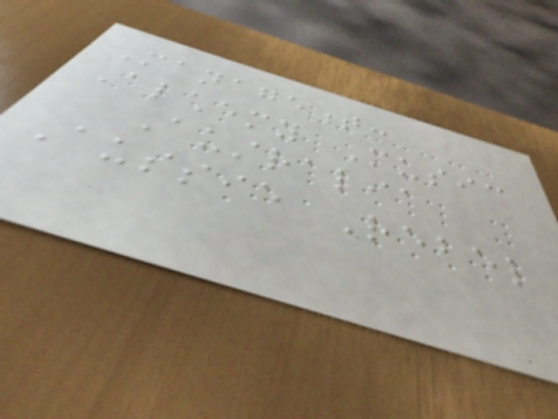Management:
Alchemy Music
Australia
Aussie Rebel
